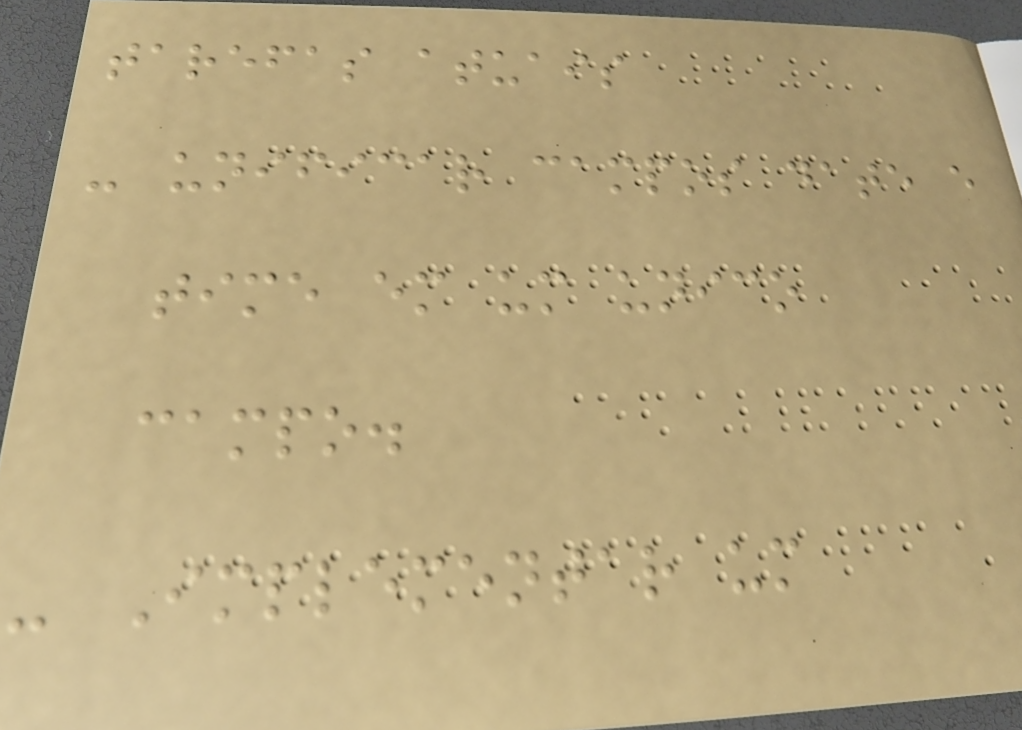tarefas atuais
- unificar campos date e
time em um unico
campo.
- Implementar um
